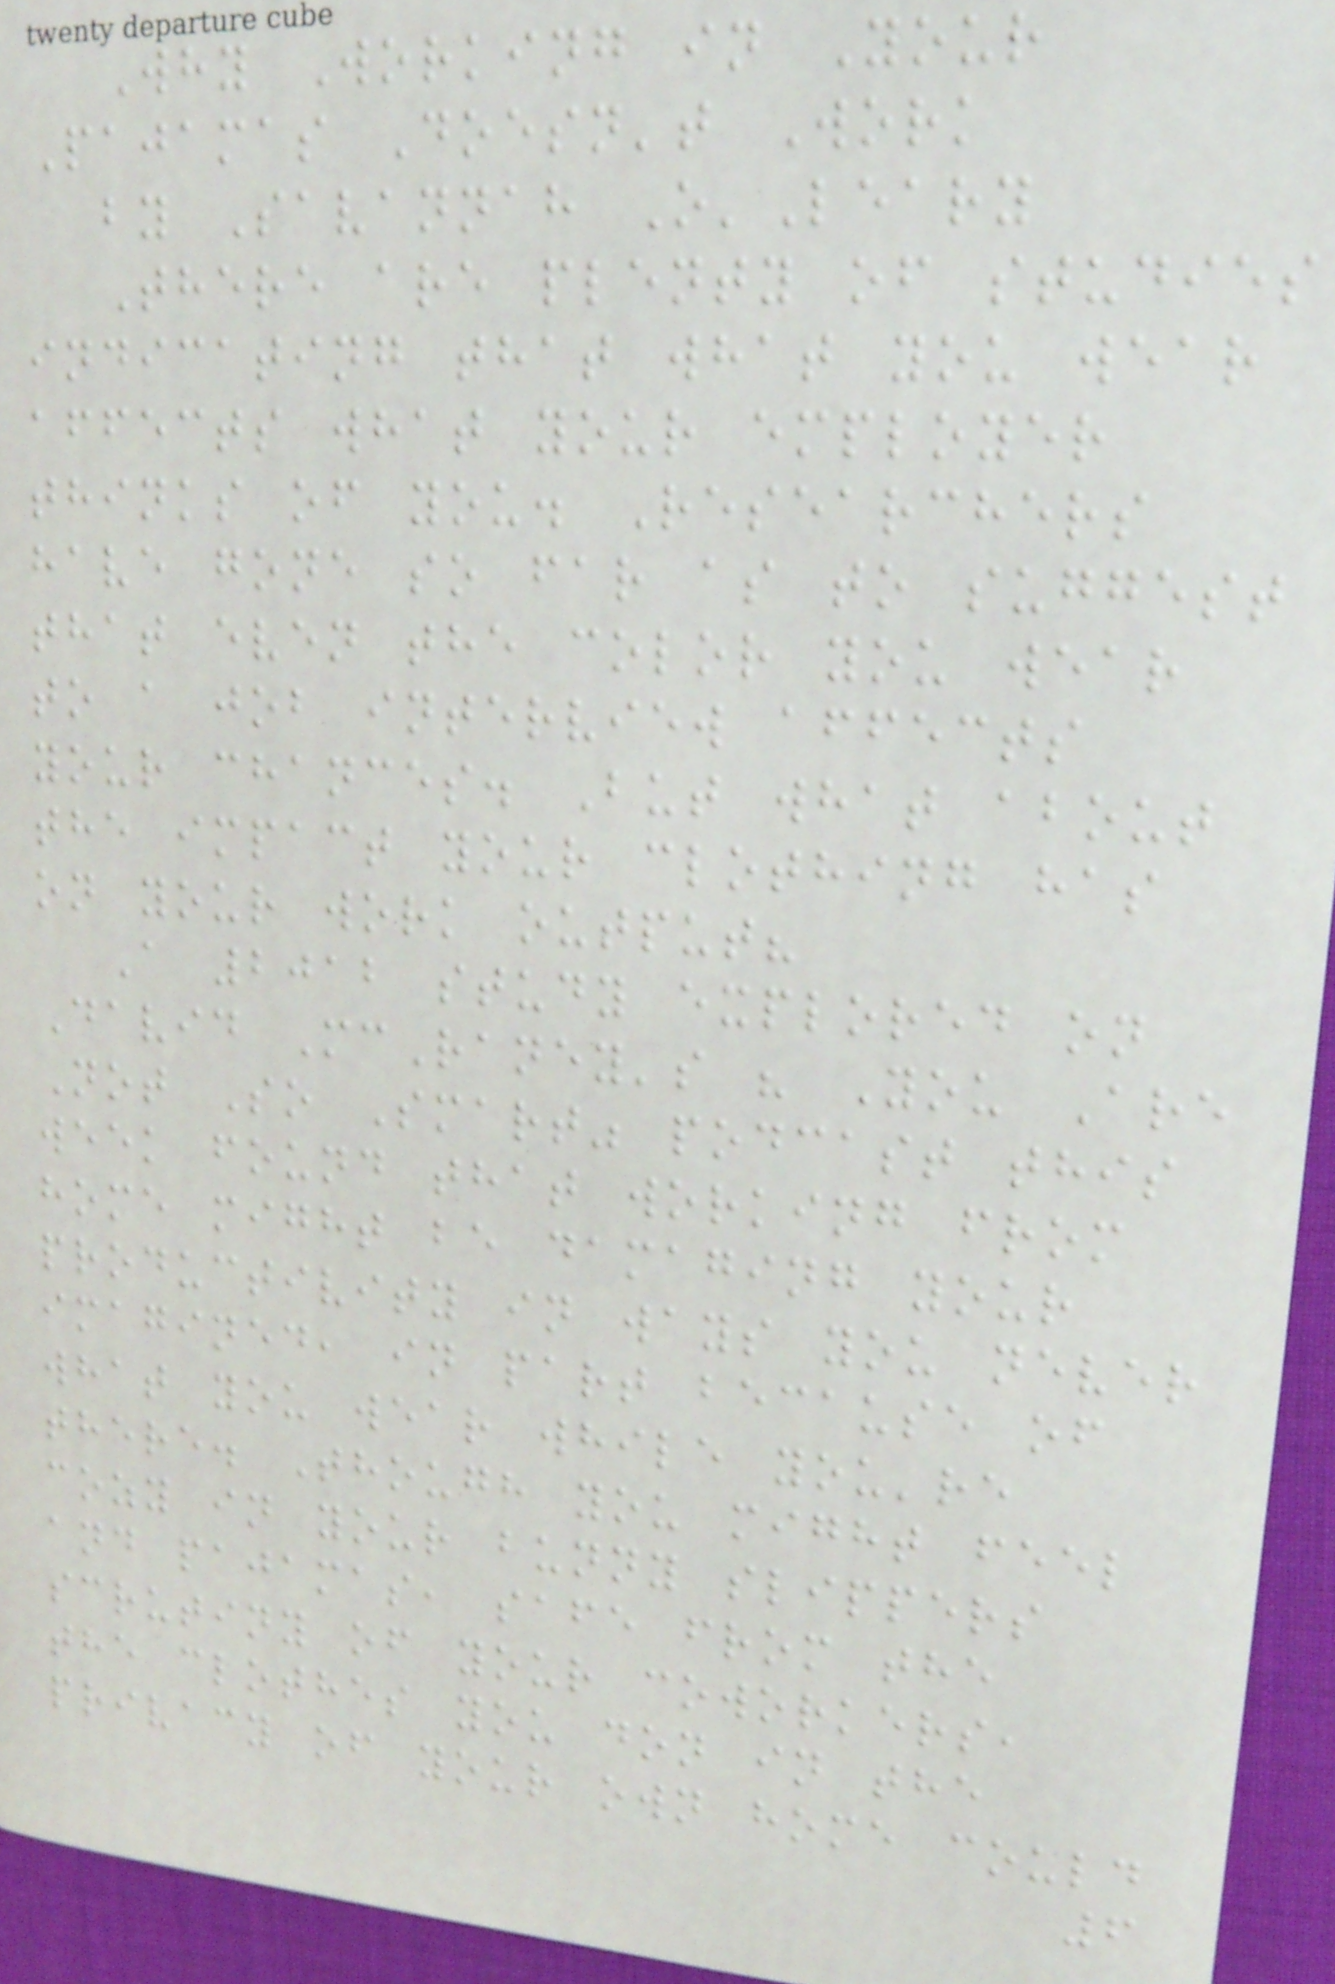Why Working in Your
Pajamas Doesn't Work
by Savannah O'Leary
There are plenty of studies
indicating that what you wear
affects what your employer
thinks of you. Researchers
have gone so far as to suggest
that even the color you wear
to a job interview affects
your chances. But what about
the impact your clothing has
on your work output?
A 2012 study explored on
David McRaney's " You Are
Not So Smart" podcast this
week found that working from
home might be damaging your
productivity in ways you never
imagined, in part because of
what you wear while you're
there. Though you might feel
cozy in your bunny slippers
and pajamas, safe from the
scrutiny of your coworkers,
the clothes you don in the
privacy of your own home could
6
